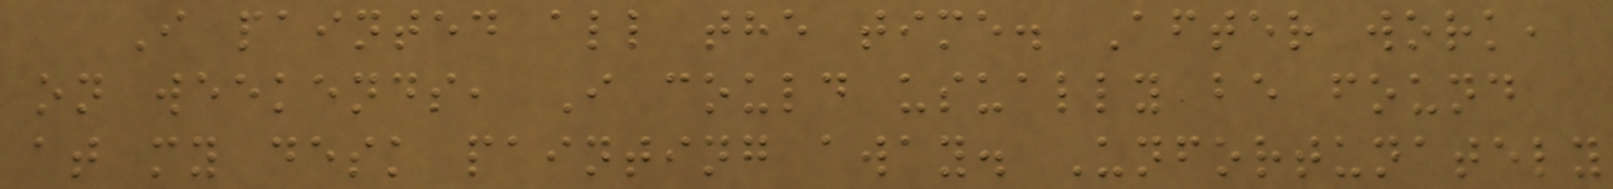I painted all the time. After work,
on weekends, I could usually be found
at my desk painting away. Unfortunately
